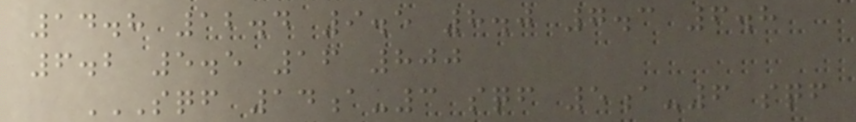14.8 12.4 9.5 8.0 7.3 6.8
6.2 5.5 16 800
SQF 14A-3 SQF 5A-6 SQF
